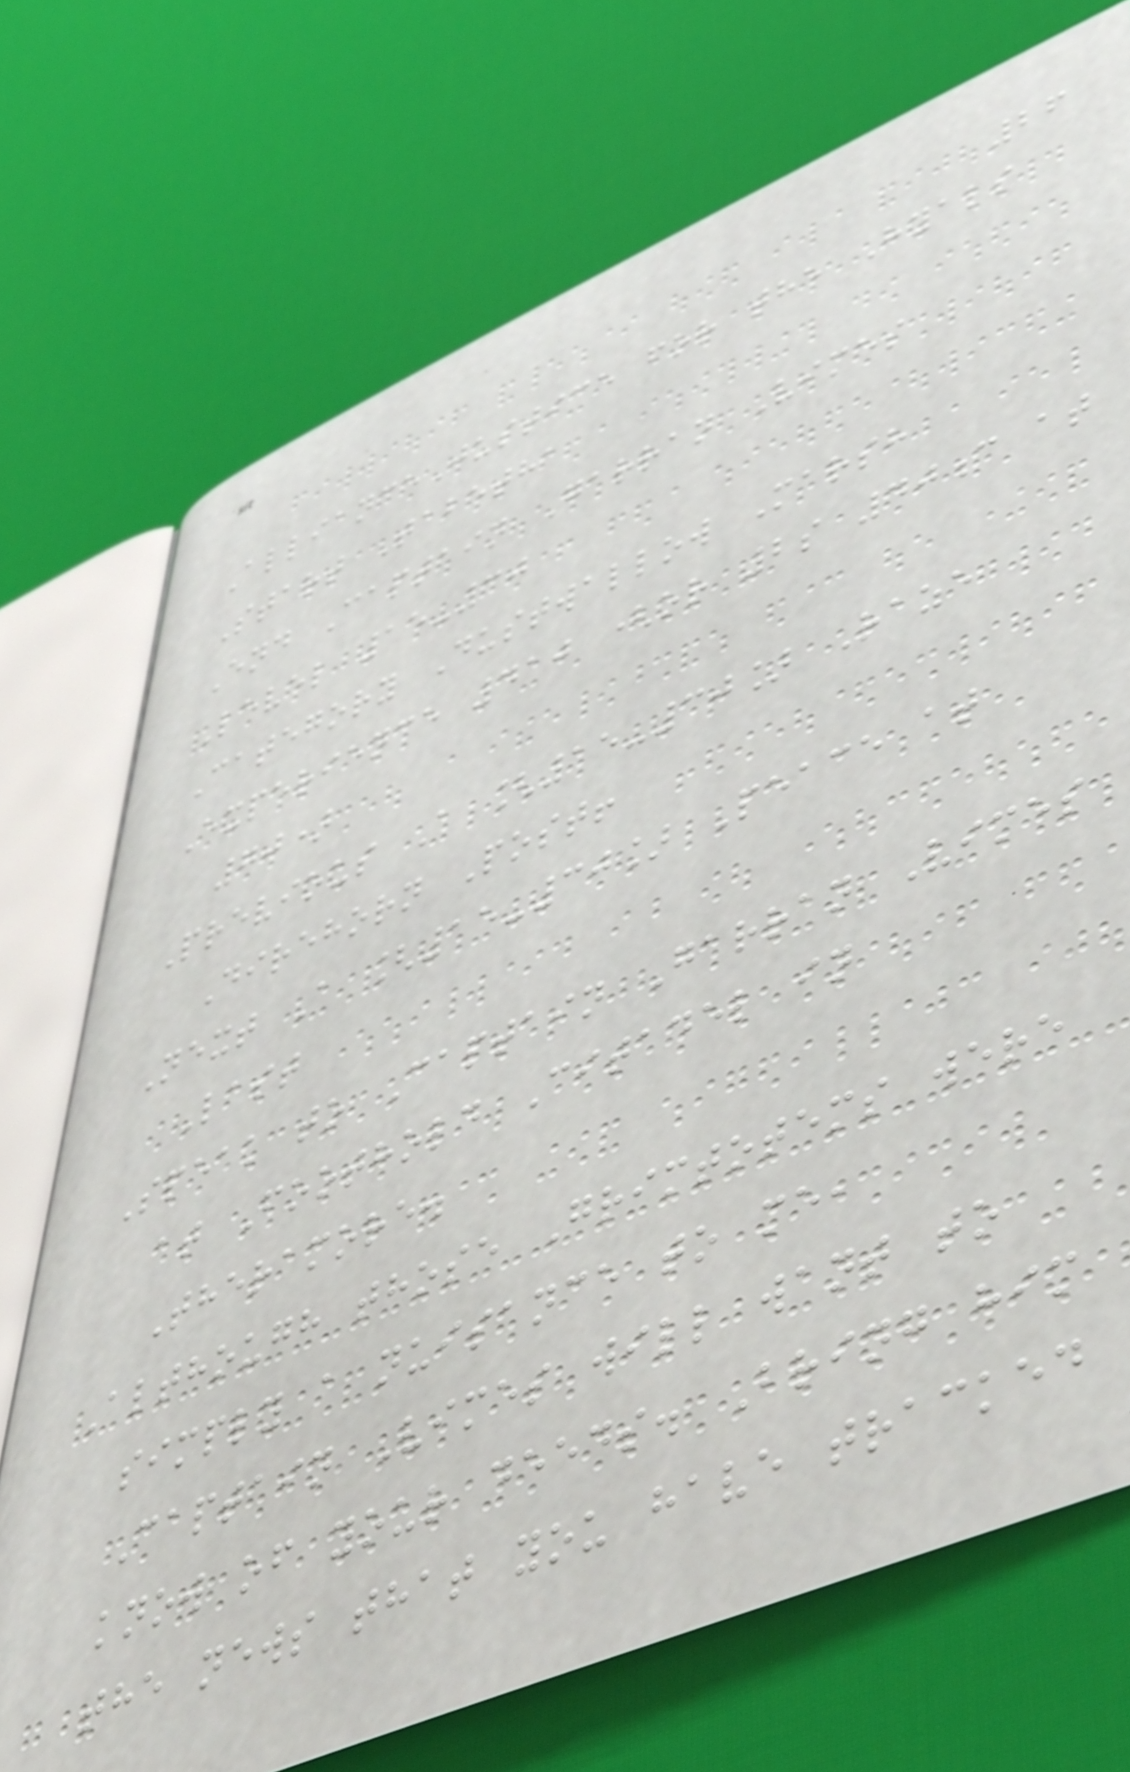26
AllianceJustice for the Hyals
Start Tabetha
End Captain Garran Vimes
Level 15-30
Category Dustwallow Marsh
Experience 410 (or 2s 40c at
70)
Previous A [15-30] Raze
Direhorn Post!
Next A [15-30] Peace at
Last
Speak to Captain Garran Vimes
at Foothold Citadel in
Theramore.
Although those Grimtotems were
simply a nuisance to me,
Captain Vimes will want to
know of your deeds. Bring him
the news that you have tracked
